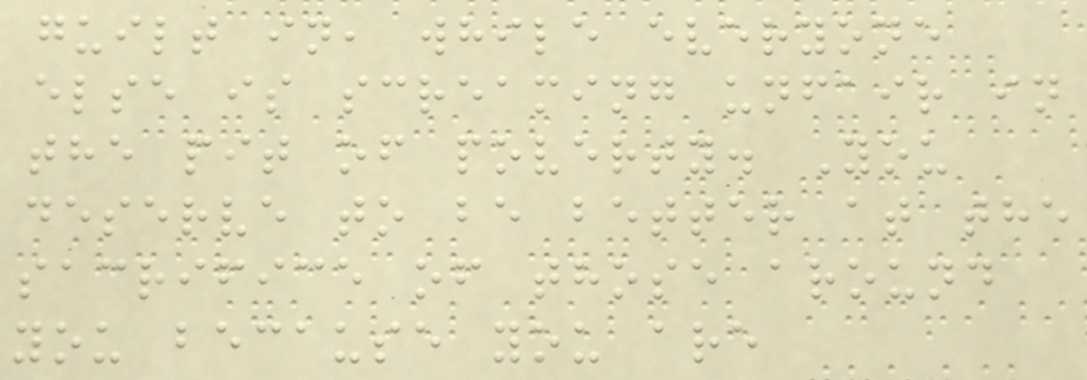guilt in, while everyone
else is screaming unfair in
the pit of poverty. You
deserve to be better at the
sacrifice of those around
you because you are
